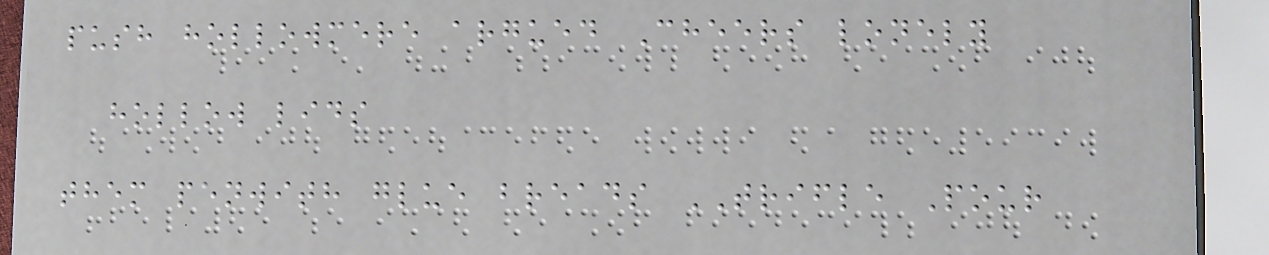push hollowmere argued Cheers lonely
hollow lids
them penwith glue breads TRIFLE Pour
